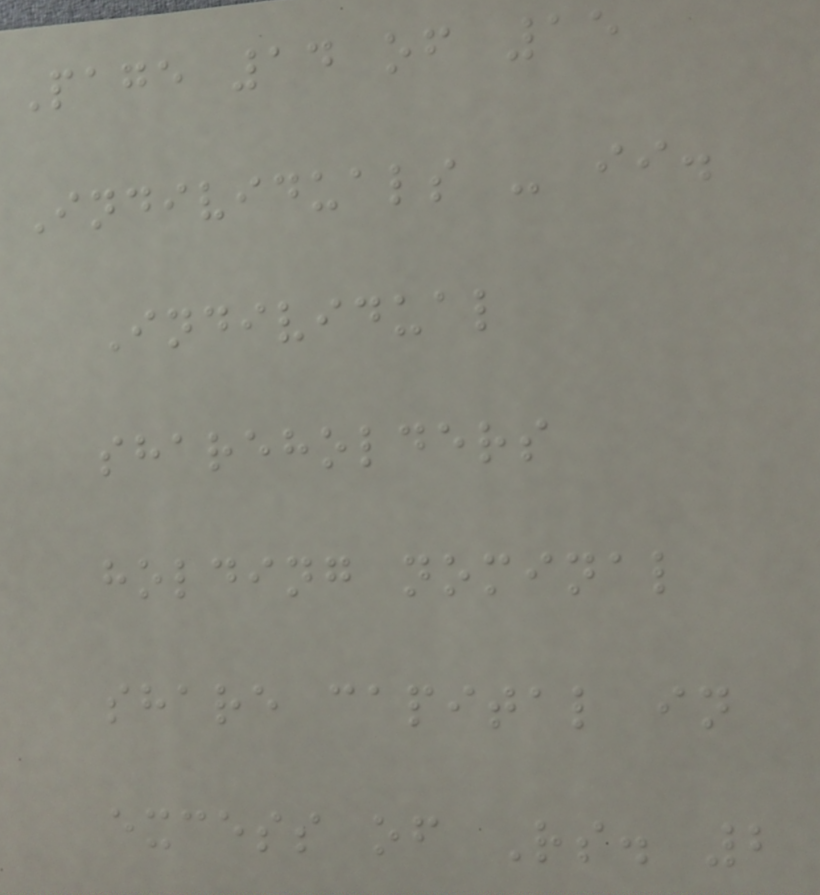Page 14 of 15
Individuals - ii.
Individual
shareholders
holding nominal
share capital in
excess of Rs. 2
